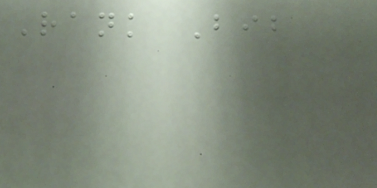Rank Bib
